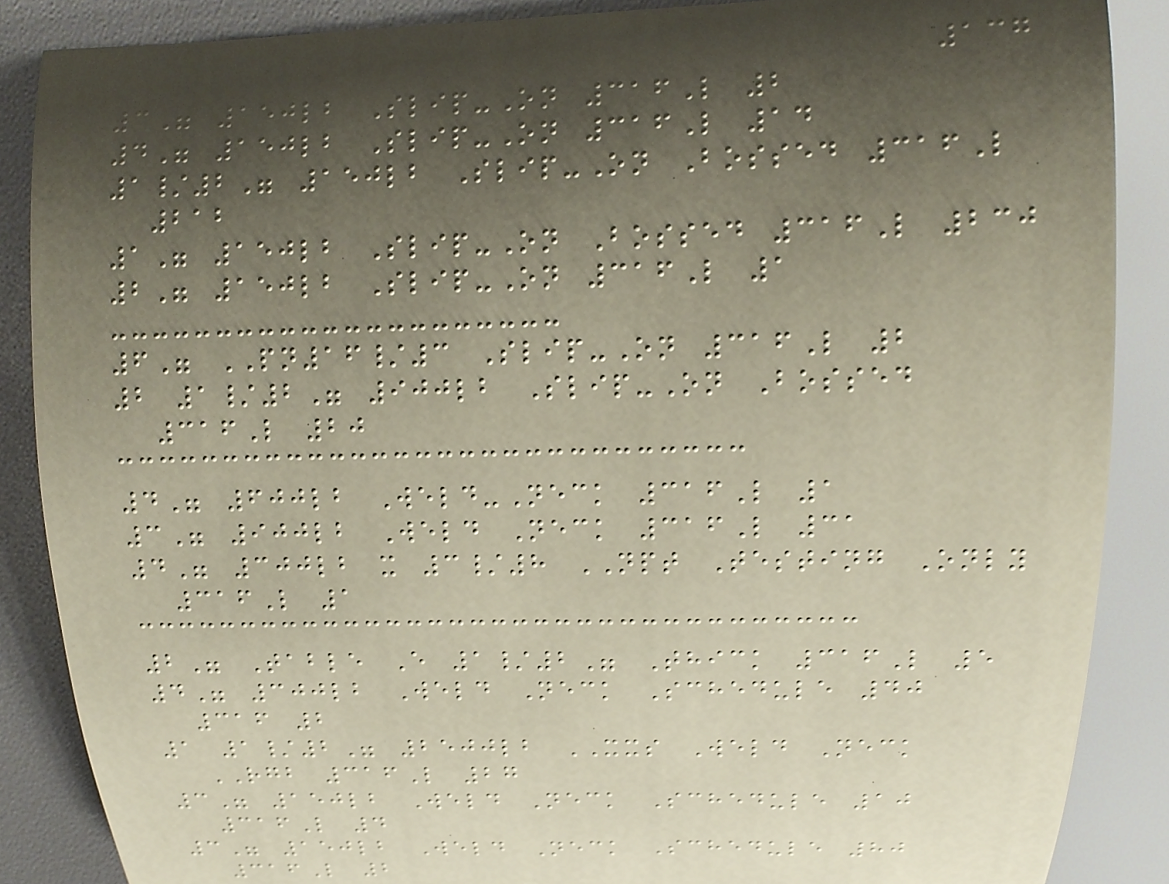137
3" 150lb Slip-On 316L 2
4" 150lb Slip-On 316L 14
1/2" 150lb Slip-On Bossed 316L
212
1" 150lb Slip-On Bossed 316L 230
2" 150lb Slip-On 316L 1
6" PN16/3 Slip-On 316L 2
2 1/2" 900lb Slip-On Bossed
316L 20
4" 600lb Weld-Neck 316L 1
3" 900lb Weld Neck 316L 31
4" 300lb x 3/8 NPT Testing Only
316L 1
2" Table E 1/2" Thick 316L 5
4" 300lb Weld Neck Schedule 40
316 2
1 1/2" 2500lb XXS Weld Neck
RGB 316L 27
3" 150lb Weld Neck Schedule 10
316L 4
3" 150lb Weld Neck Schedule 80
316L 2
